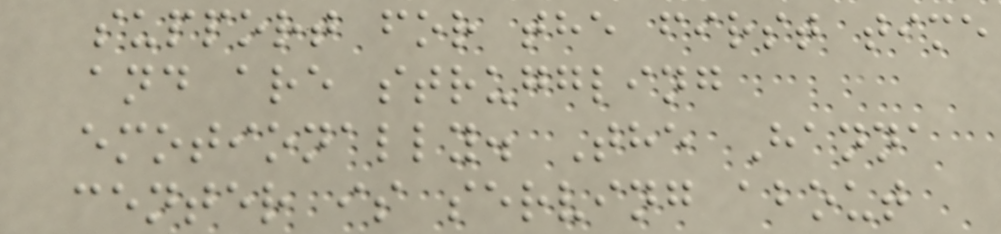support for the first time
and are struggling
emotionally. The Hanna
center is serving about
